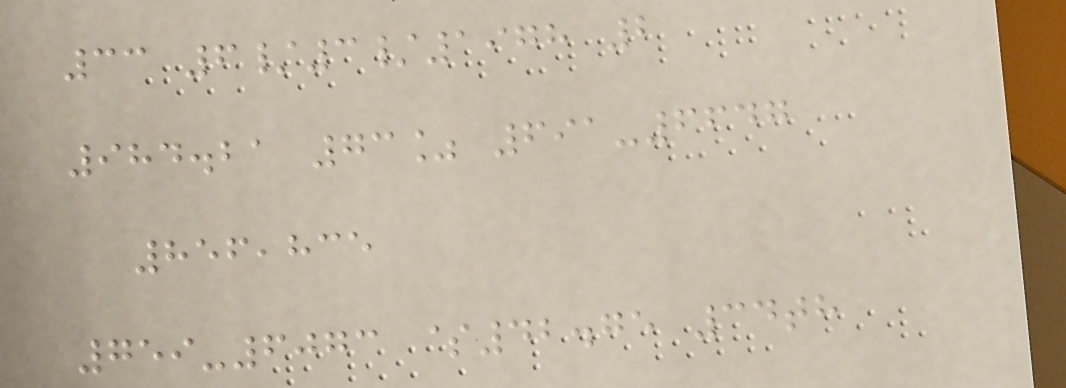33 6/3/1978 2
984.21 73% 691-6647
856,835
759-6073 $42.75 34th
